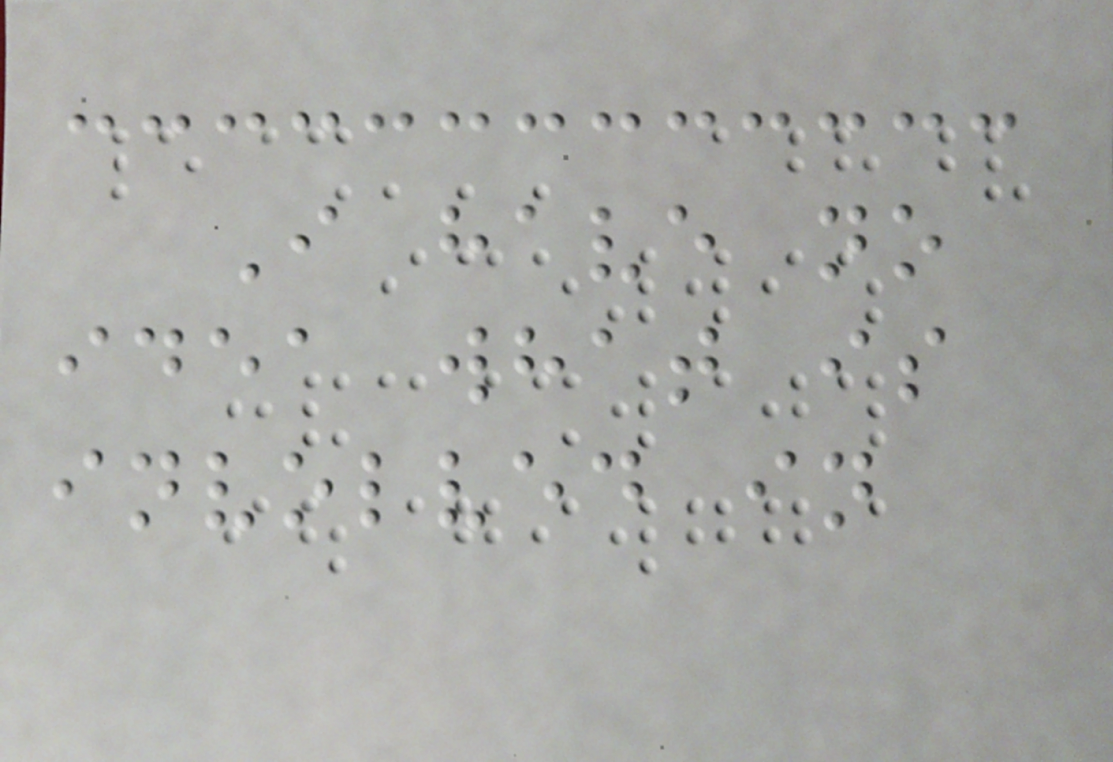I have no
idea what is
involved in
